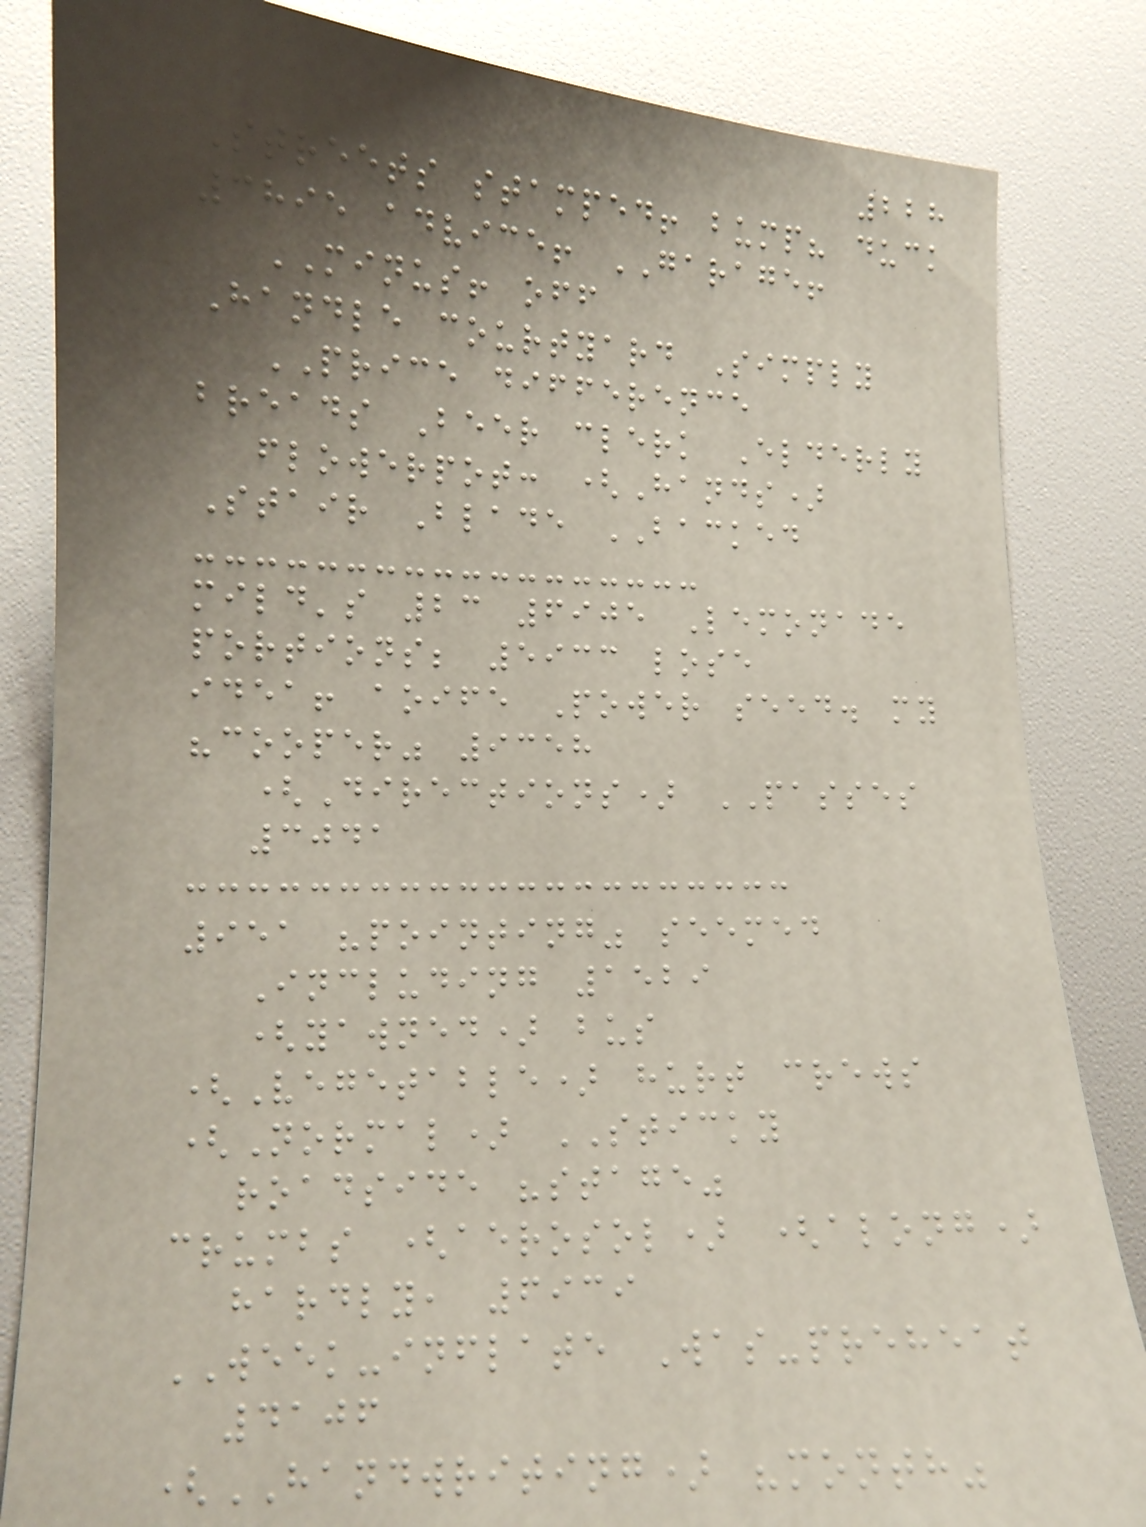228
Streets stamped! bump? duck
3895 advice! GARAGE!
MINUS! off
Handle courtyard Simply
PRICE difference
breads Beer clerk Elderly
flowerpot: (Hands)
Stair Blade BACKED
mild's 23 6905 Lemonade
portions; 5933 lose
idea! aoife Power seed. my
"cooper" 9358
(Directions) PASSES
3041
951 "pointing" seemed
Including 1529
(yawned) bus
(Vegetable) hurt crews
(Normal) STICKY
roadside "stage"
crumbs (aerosol) (along)
hardly, 6939
WEEK-inflate Was-preheat
4106
(HANDWRITING) "month"
